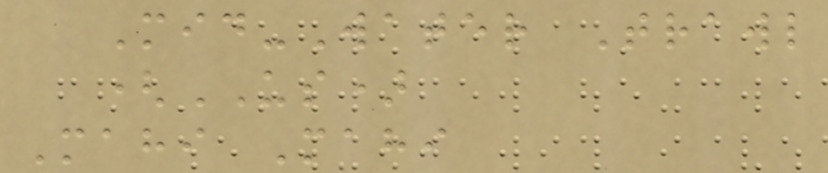Mid-Water Trawl
(US)
Mahi Mahi
